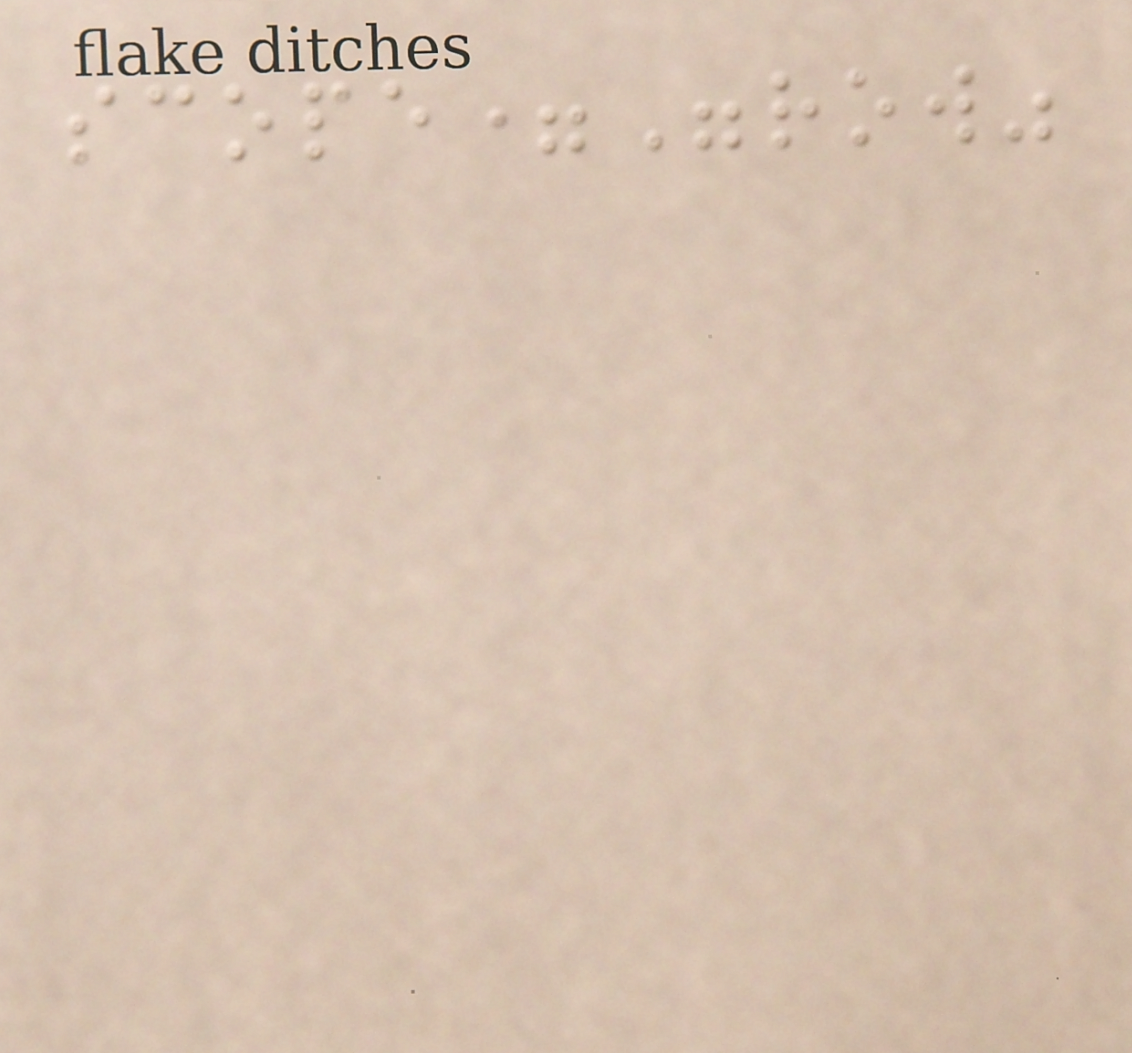scope="row"
